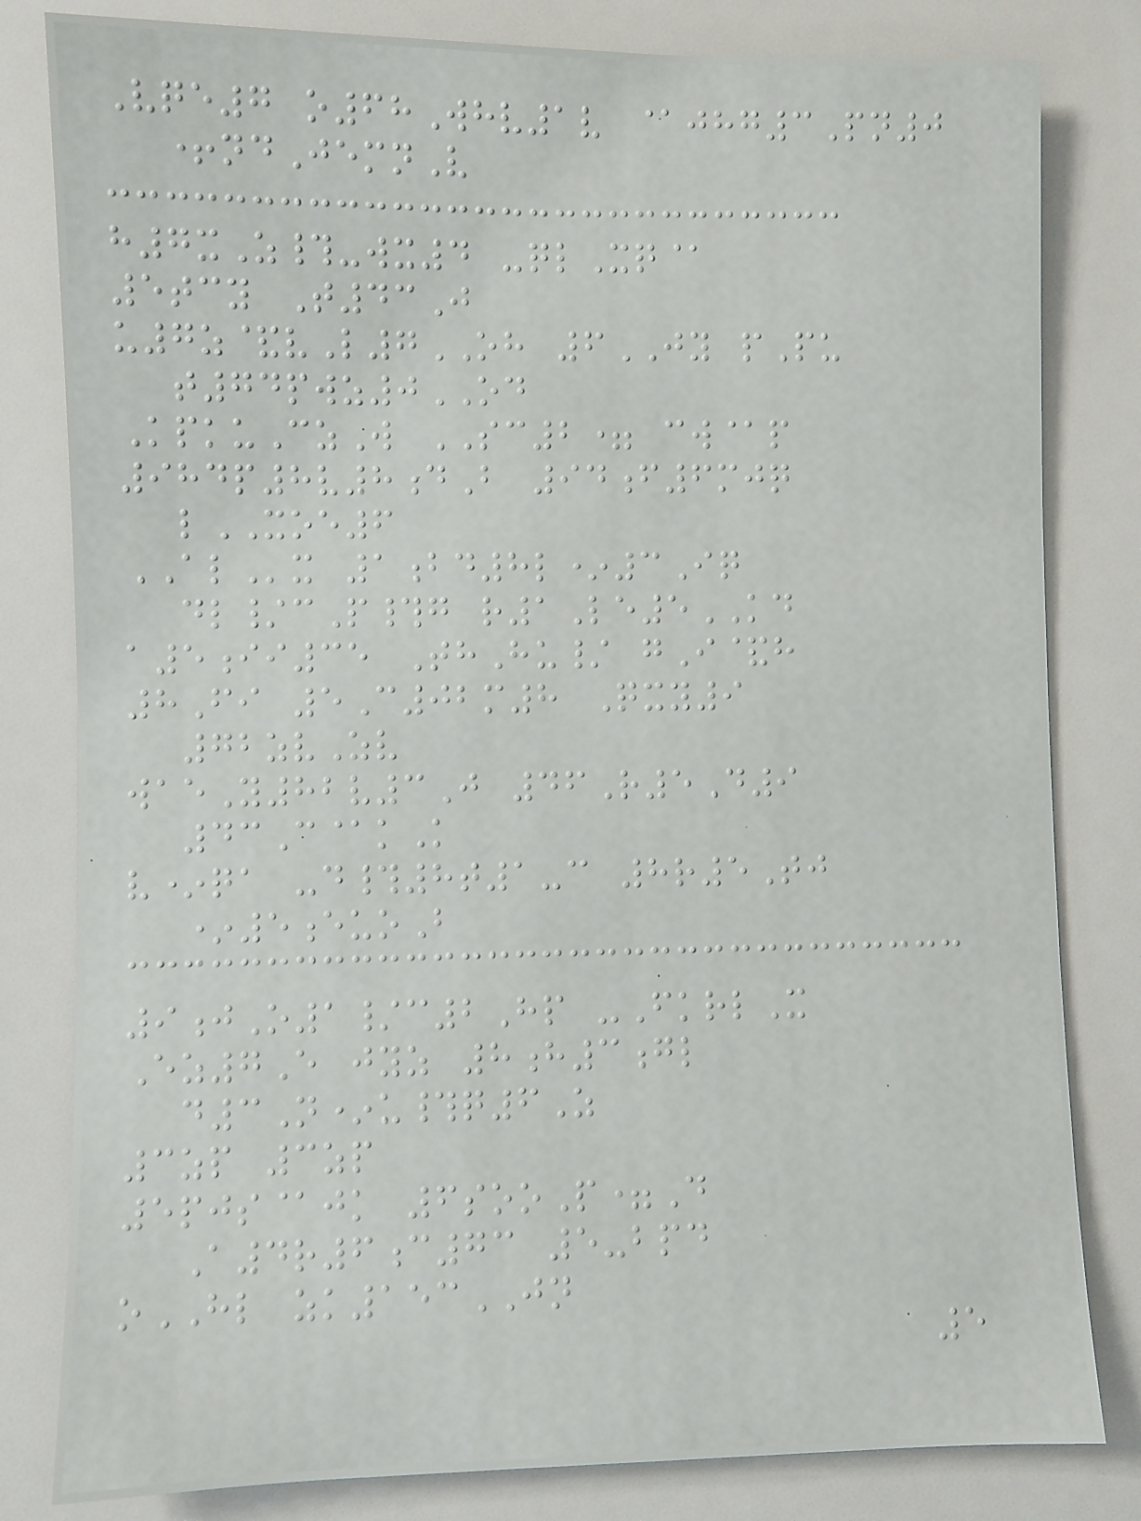Vqe7 o68Whv1v @jhg3Pn0
+ndJemnV
h7xZ#-wx4 -qlXq@
5tcy T43J
u7z&vL7OH 6JY pPu
t74pwz0OD
KpkuCzW SC2= cw@p
984p8v8dB 94f6mjq
lXOE6
ALx 1bd8l*3Iq
dl/cP#g r1Le5KD
a5ii35 ThHu/ gI&h
8Fi 5C02m8 Qxy9
72zvZv
waeY82v3J 46R5D9
43C@kK
v*qa -d#8t1-c 8r5Tj
*5euoB
9jO1/c2Hp -FkrlX
Ez7E jyz 8h3gl
d3N*u#q6Z
3zp 3zp
5pjs@jk 6sooP=D
A4r6c73 5-bpd
oHL zk153JN
5
